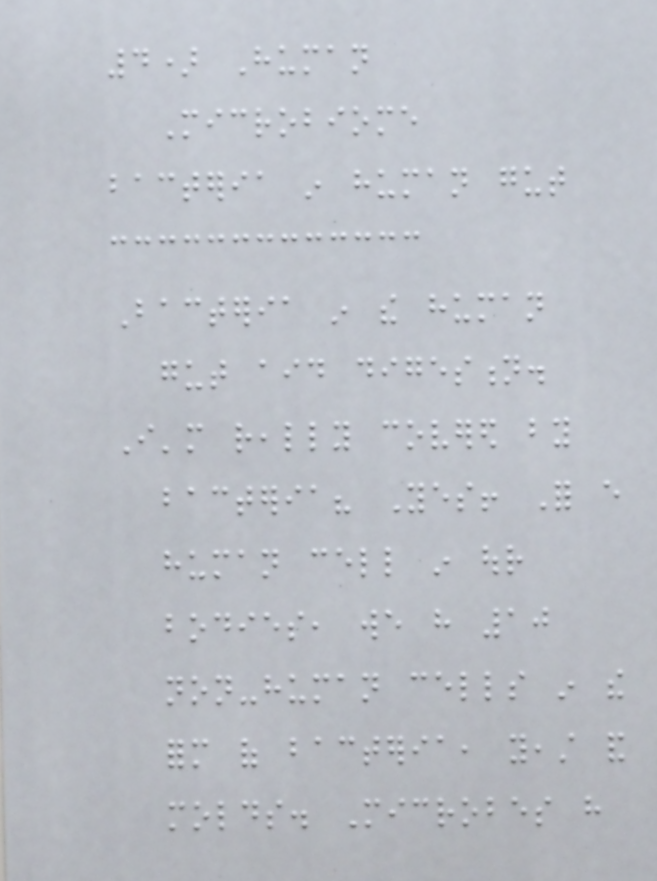4) Human
Microbiome
bacteria in human gut
Bacteria in the human
gut aid digestion.
I'm really covered by
bacteria? Yes! For every
human cell in our
bodies, we have 10
non-human cells in the
form of bacteria, yeast and
molds. Microbes have
